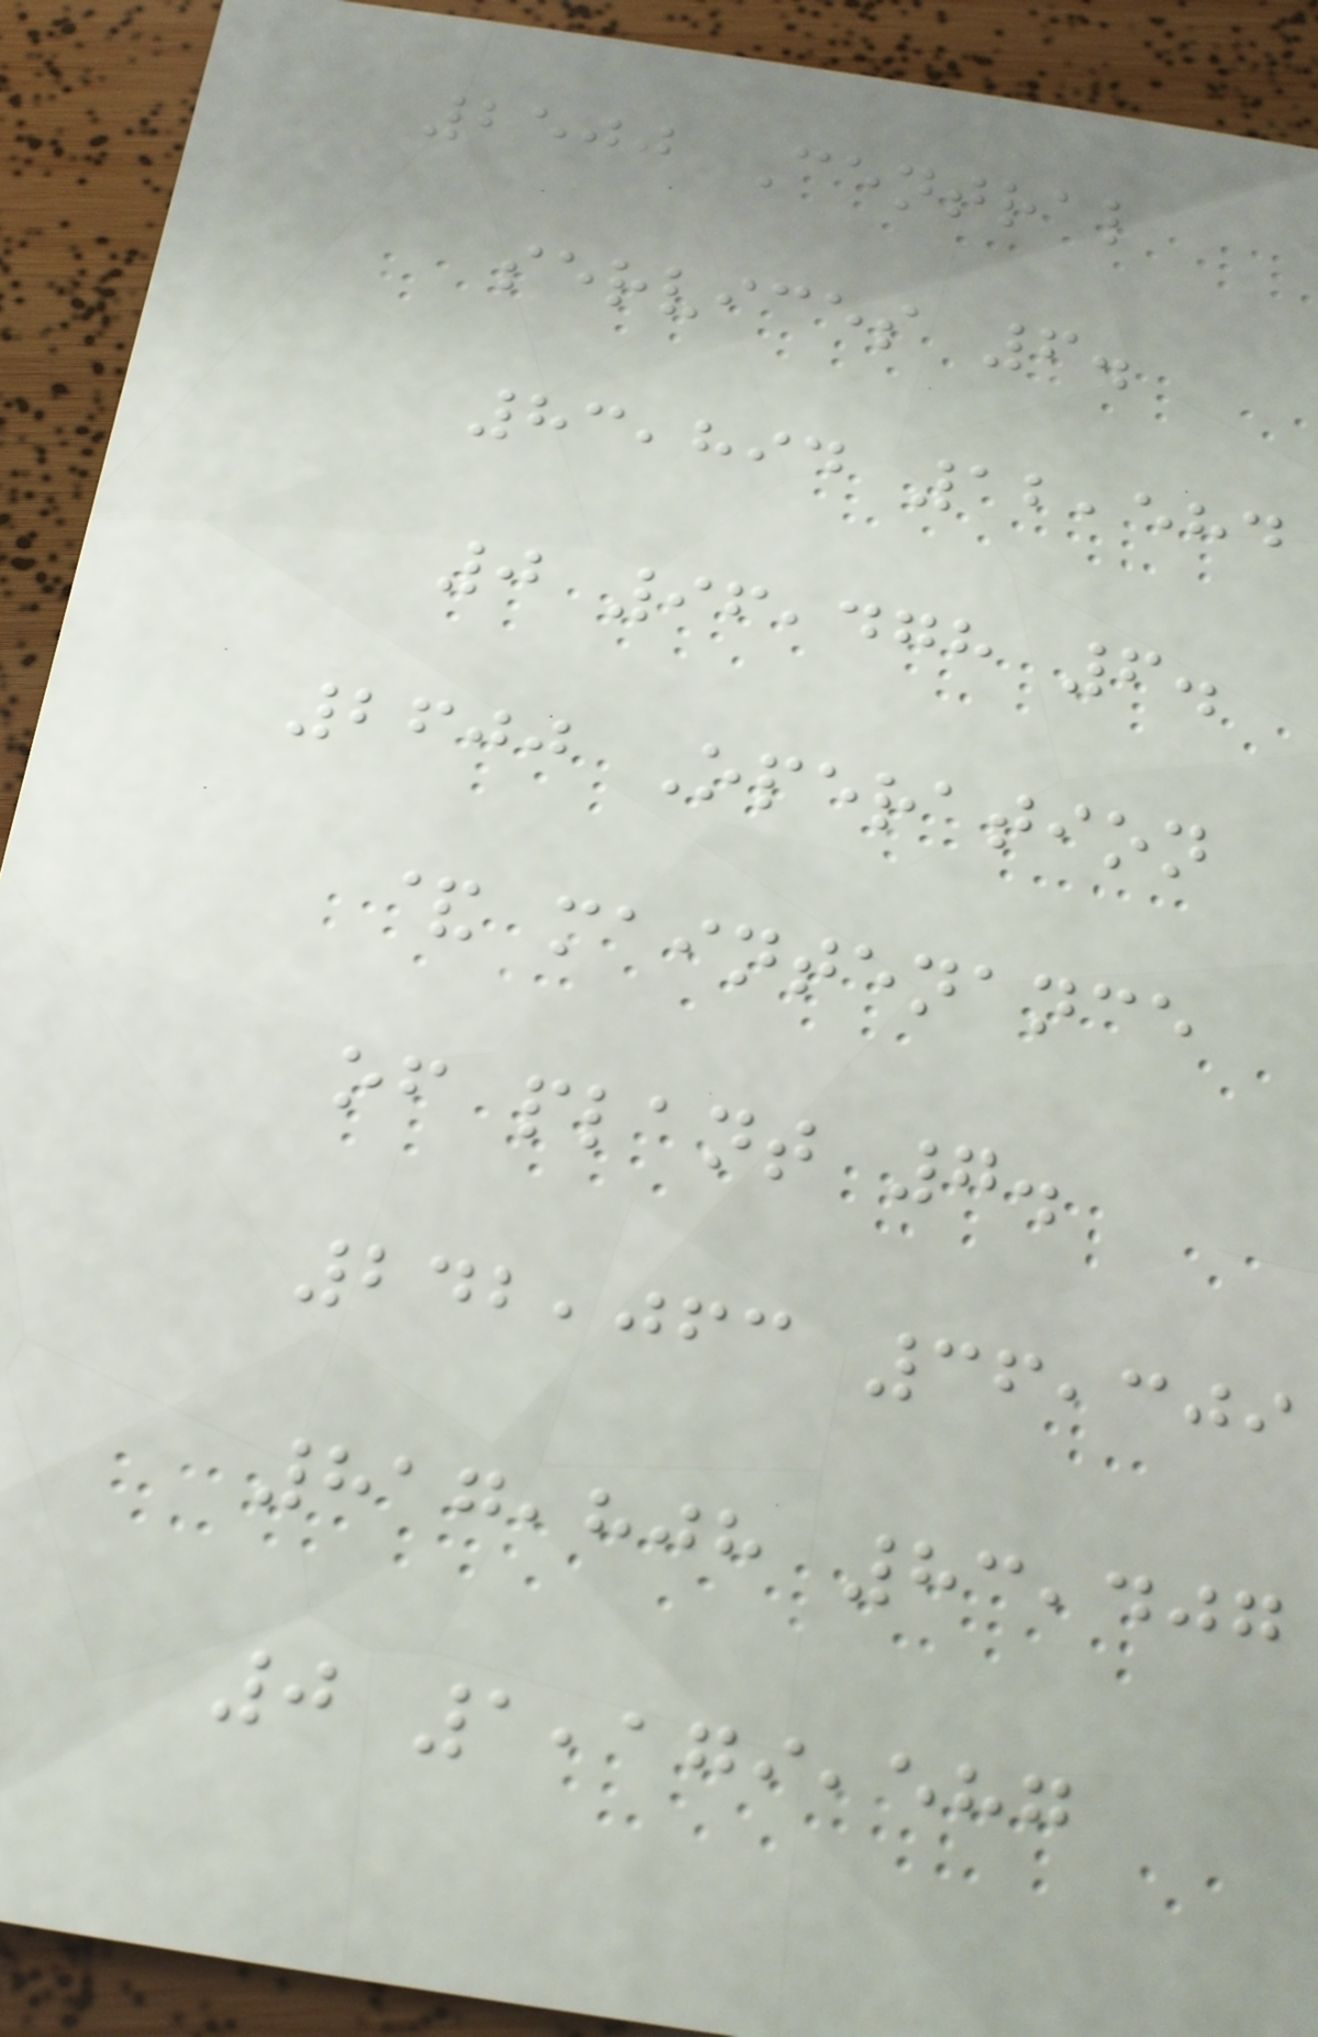2500 Central
services 6.
83,894 12,584
0 96,478 6.
2600 Operation
& maintenance
of plant 7.
242,063 36,309
817,808 83,407
0 1,179,587
